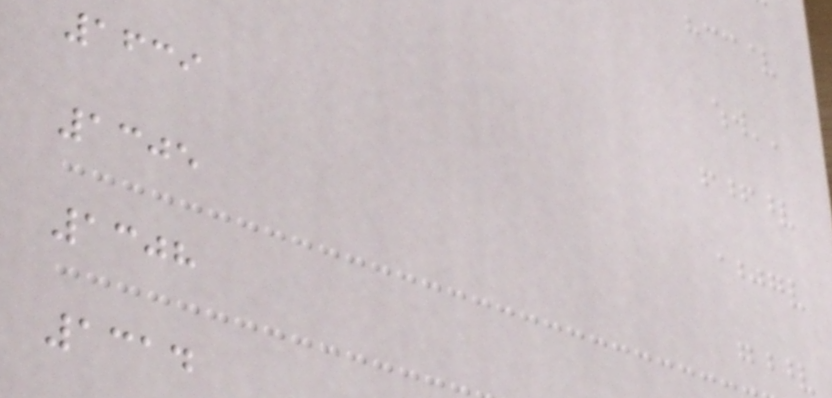1639
1305
1308
1314
